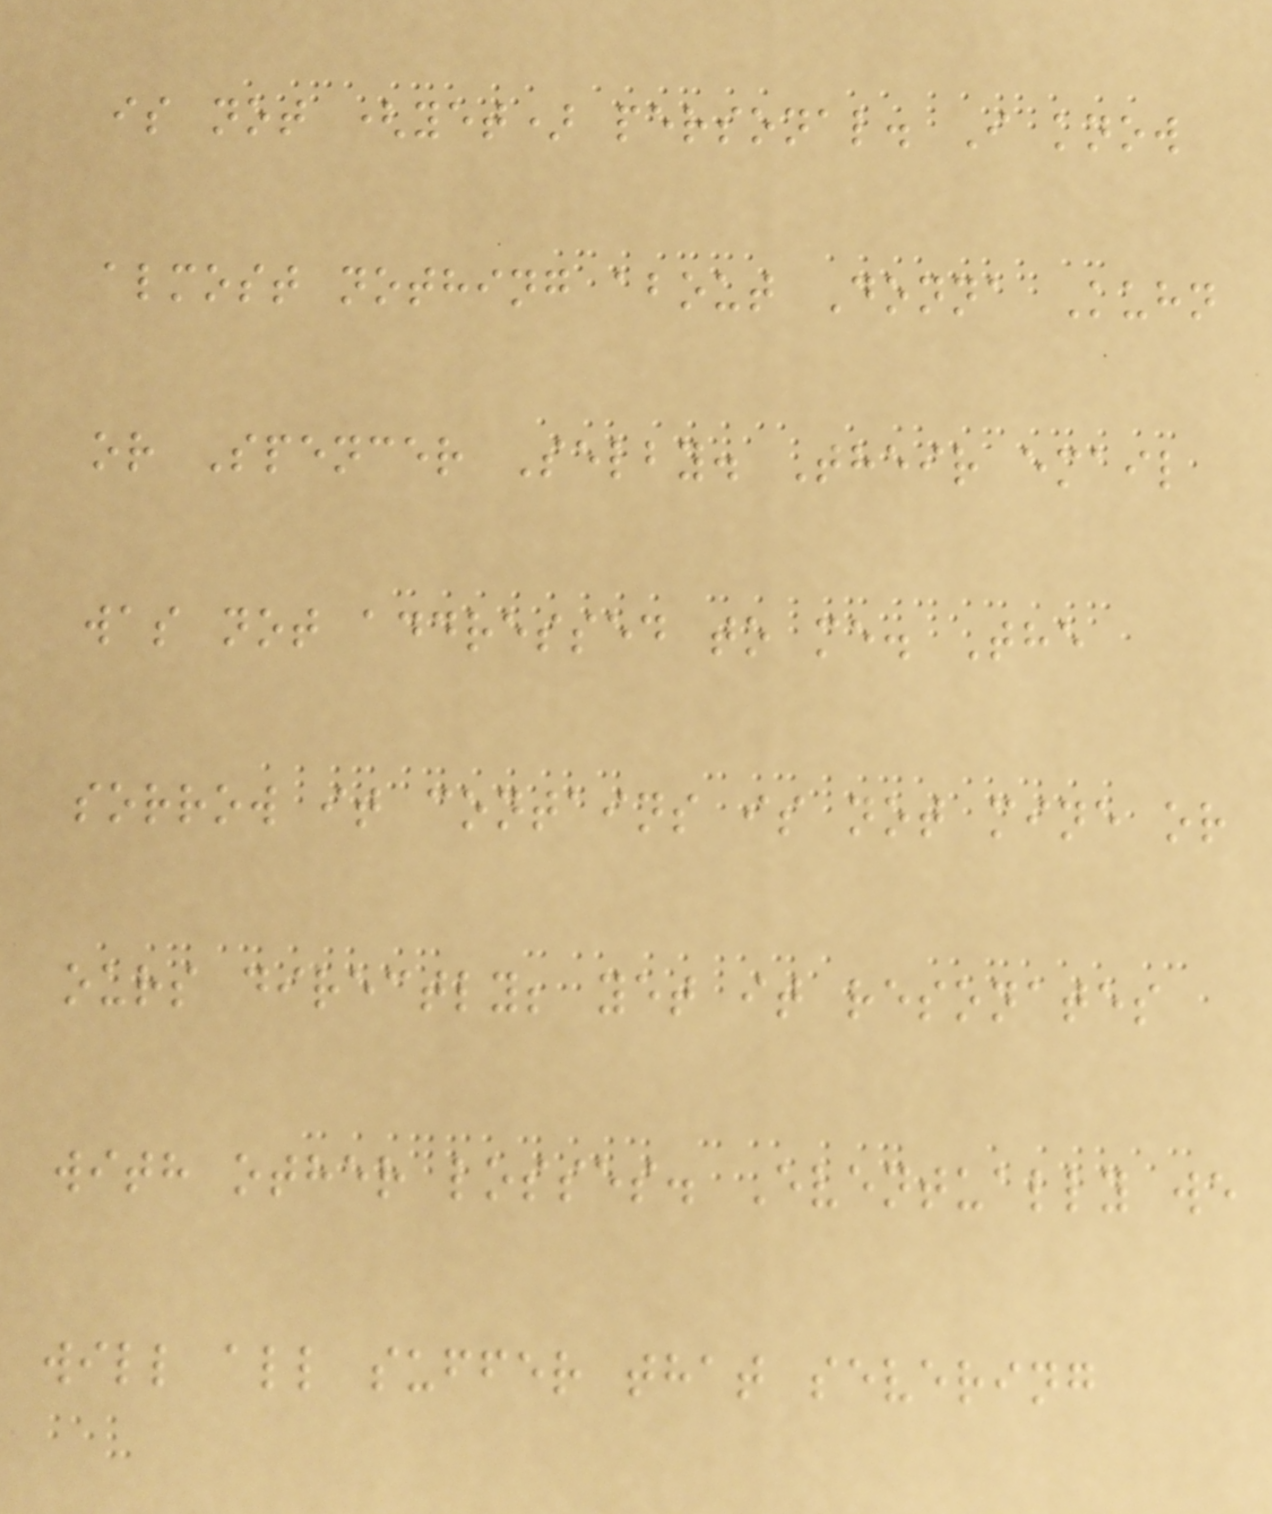is not (yet) personal. I know
almost nothing about Donna Kuhn
or Spencer Selby. Their email
was not addressed to me. The
sorrow it contains is not mine or
ours directly; yet it resonates
with other losses. Eventually we
will all suffer that severing
